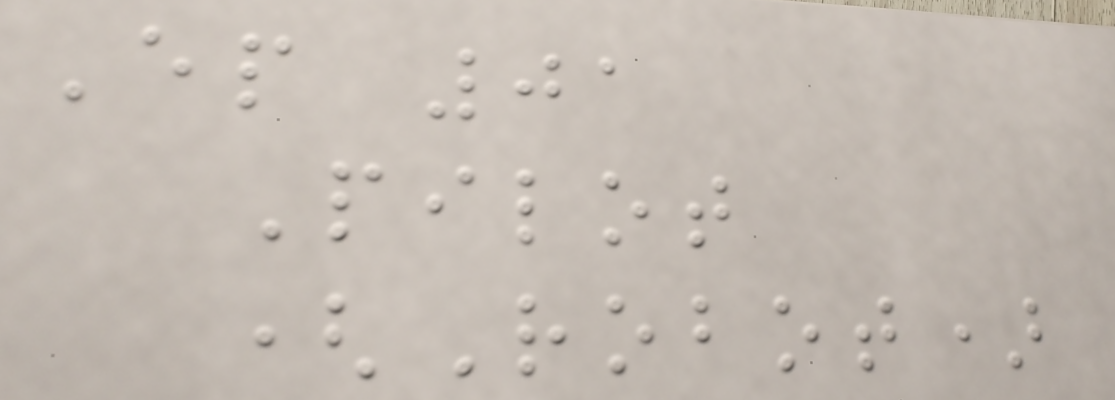Ep 01
Pilot
(Robot)
